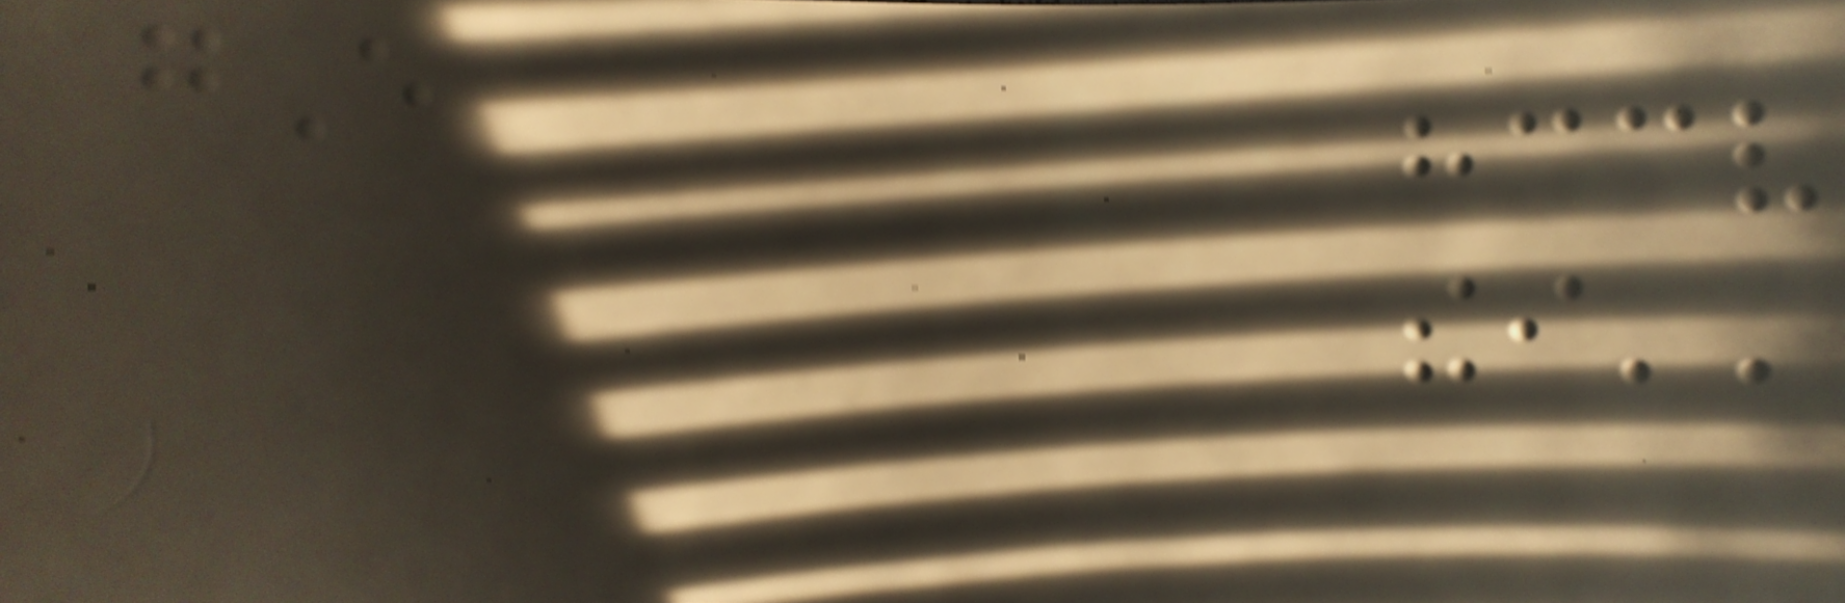gE
